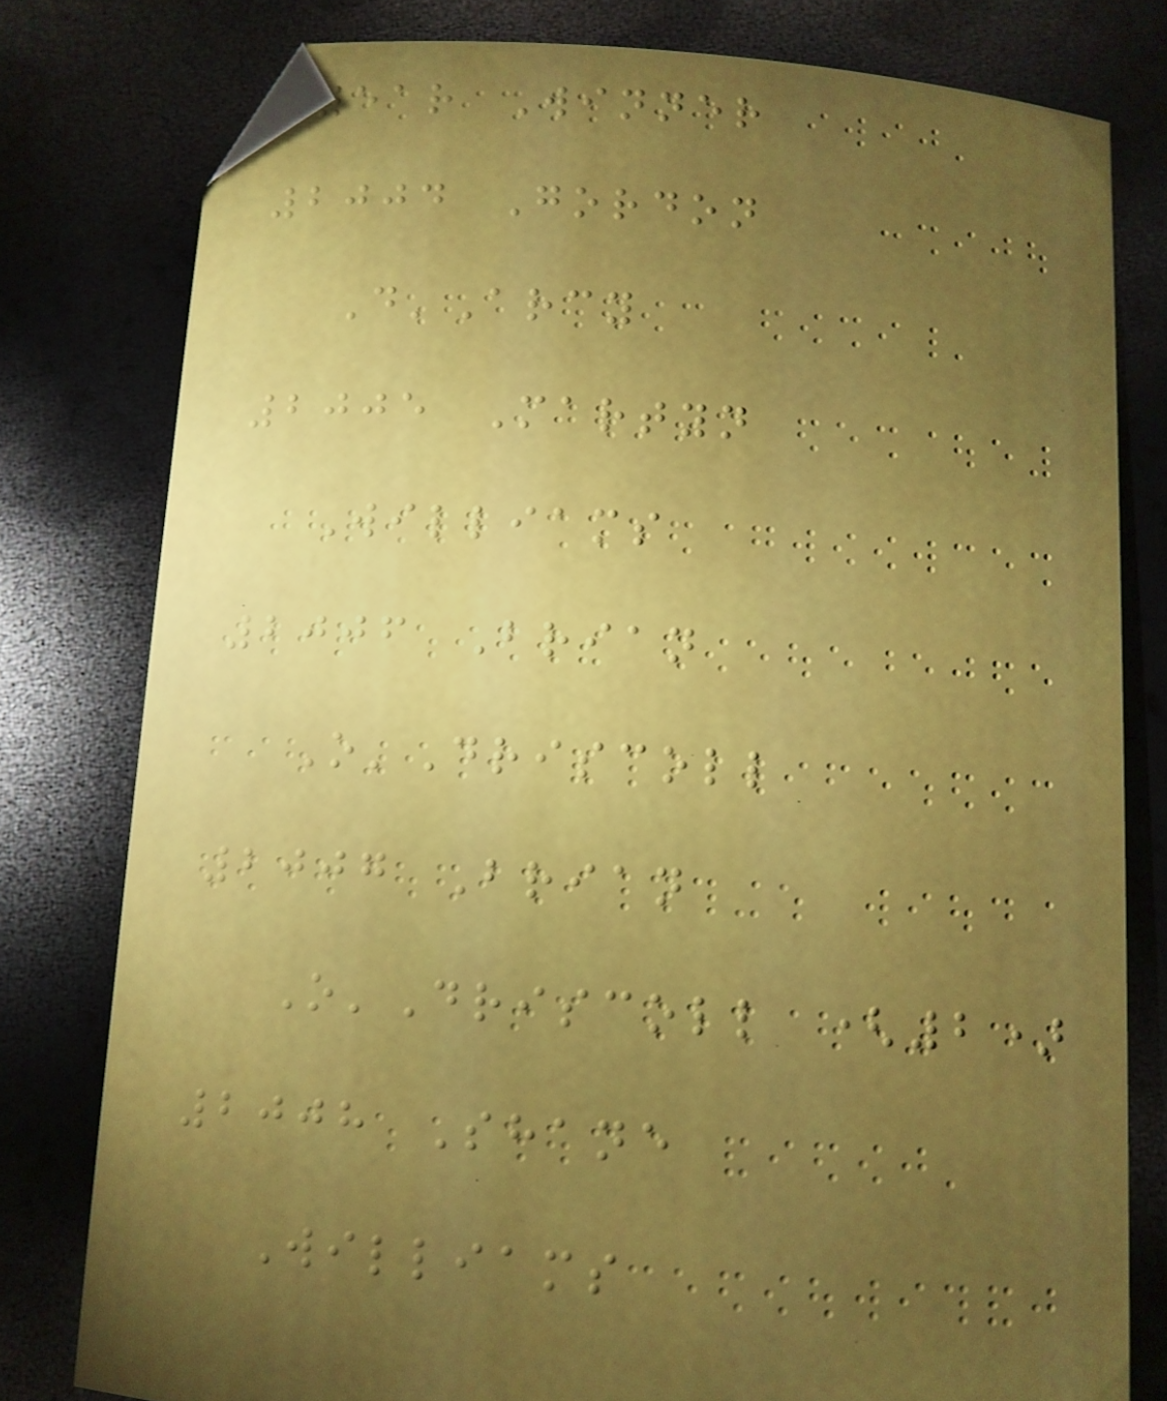Year Winner
2004 Gordon
D'Arcy
2005 Martyn
Williams
2006 Brian
O'Driscoll
2007 Brian
O'Driscoll (2)
2008 Shane
Williams
